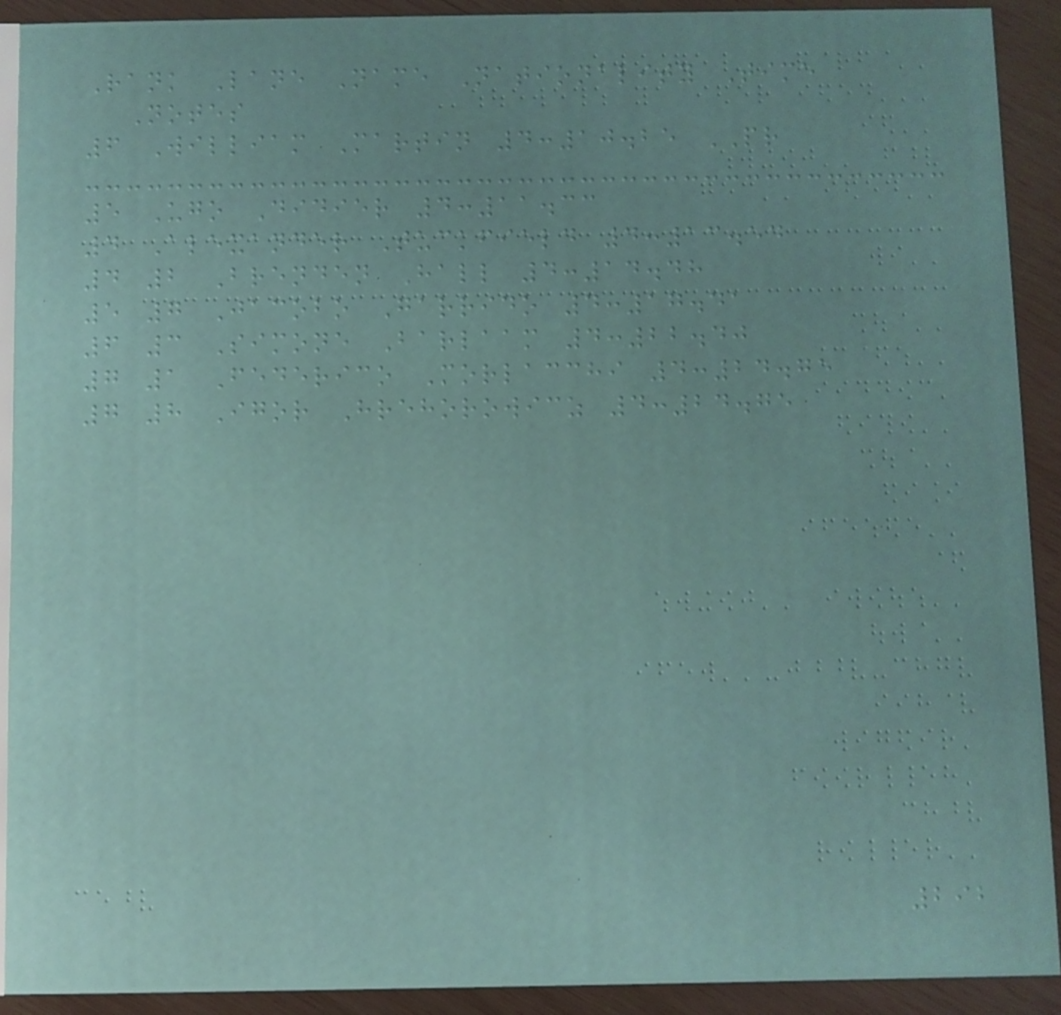Rank Lane Name Nationality Time
Notes
6 William Martin 4:10.25 PR
5 Ugo Didier 4:11.33
4 Alexander Tuckfield 4:13.54
4 2 Brenden Hall 4:14.48
5 7 Jacobo Garrido 4:17.41
6 3 Simone Barlaam 4:22.40
7 1 Federico Morlacchi 4:24.75
7 8 Igor Hrehorowicz 4:24.75
292
